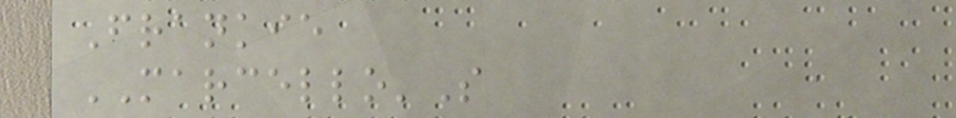Frankie
MARCELLO'S
